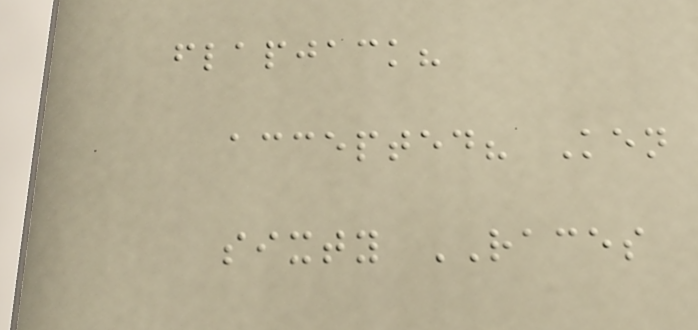flapjack?
accepted? Ken
sixty RACES
